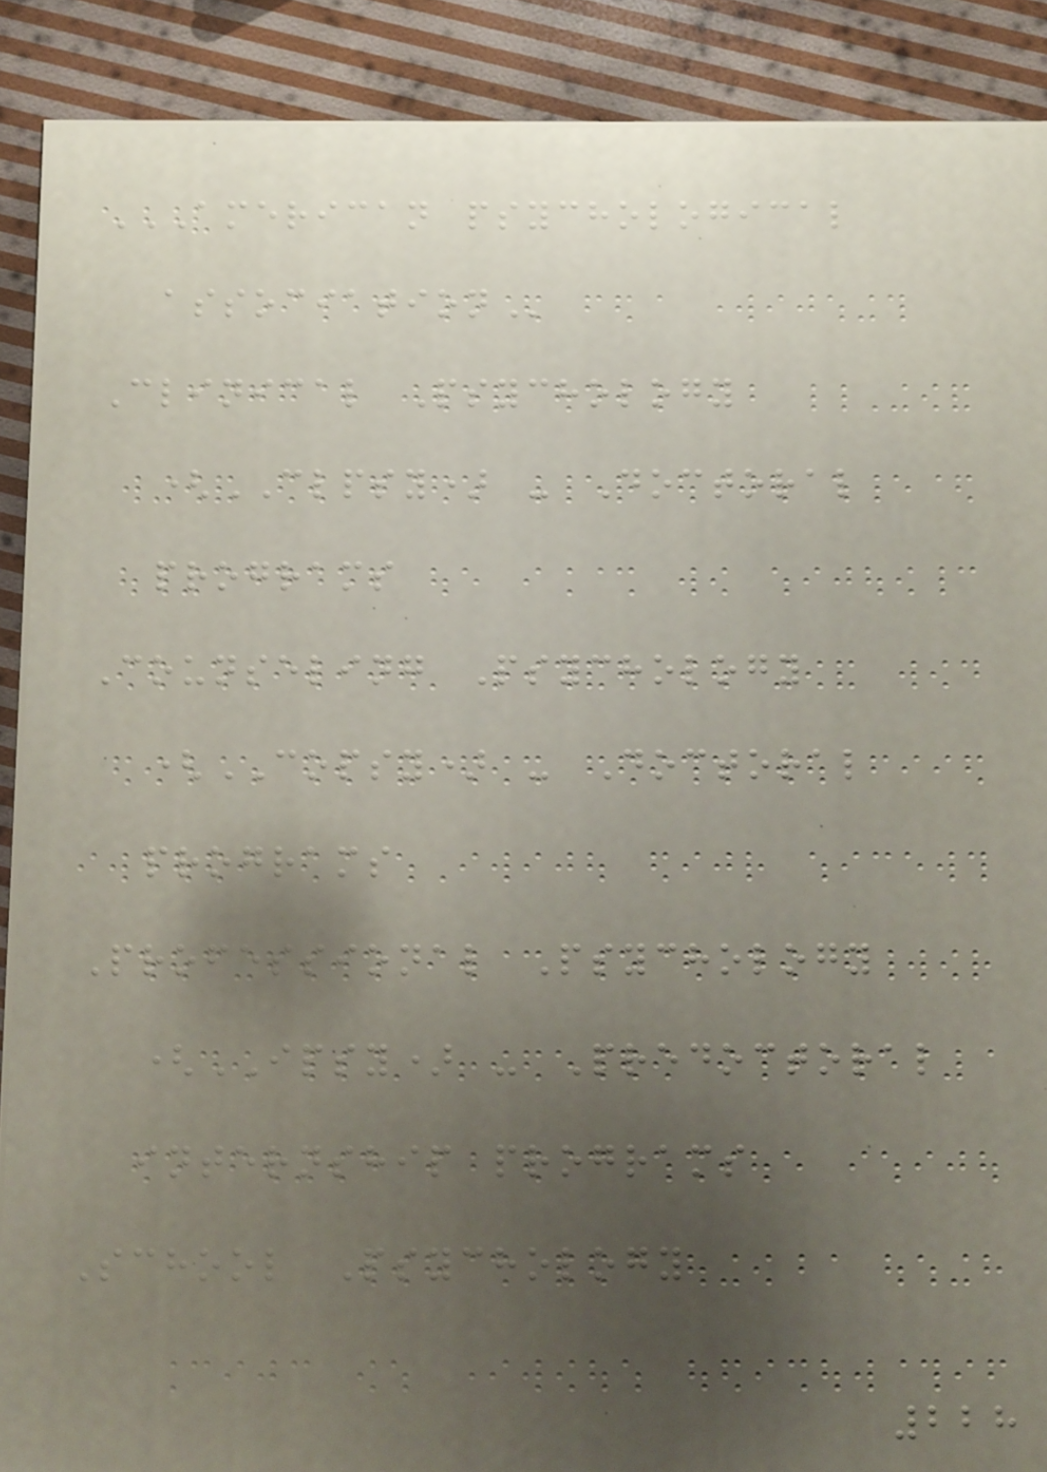AMERICAN PSYCHOLOGICAL
ASSOCIATION
Clinical Psychology
(CLPSY) - Doctoral
programs
Counseling Psychology
(COPSY) - Doctoral
programs
Professional Psychology
(IPSY) - Predoctoral
internship programs
School Psychology
228
